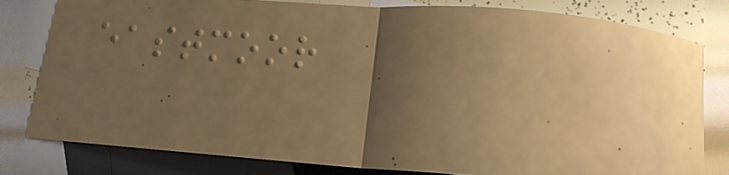eastmoor
